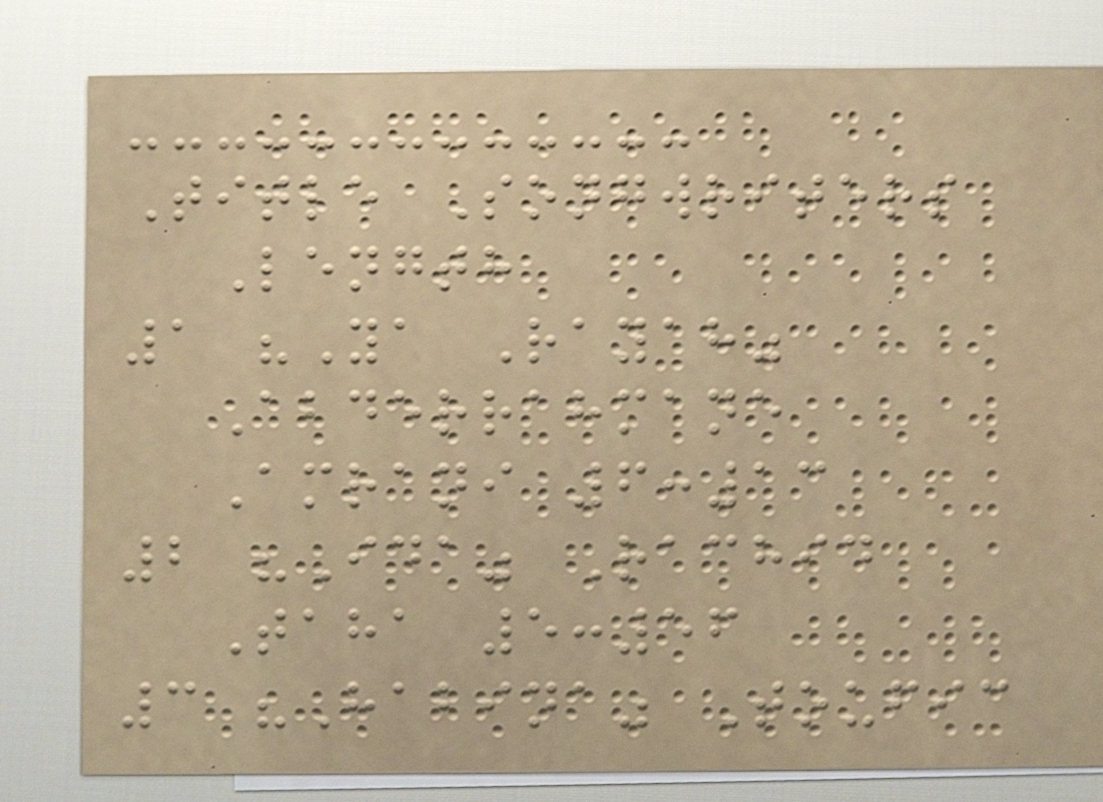Title Songwriters
Length
1 "Ya Rayah"
Abderrahmane
Amrani 6:13
2 "Ida" Rachid
Taha 5:56
3 "Habina" Toufic
